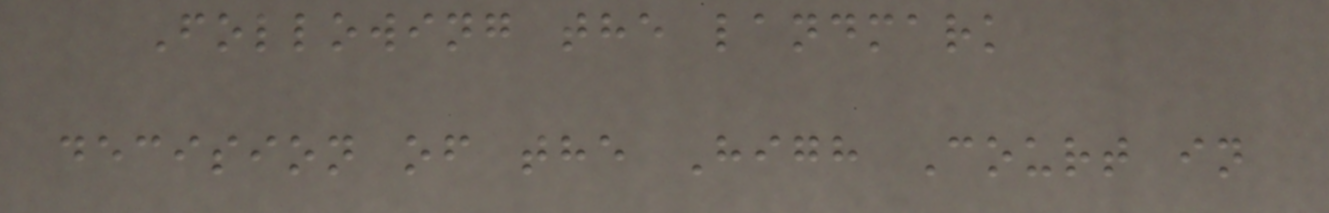Following the landmark
decision of the High Court in
